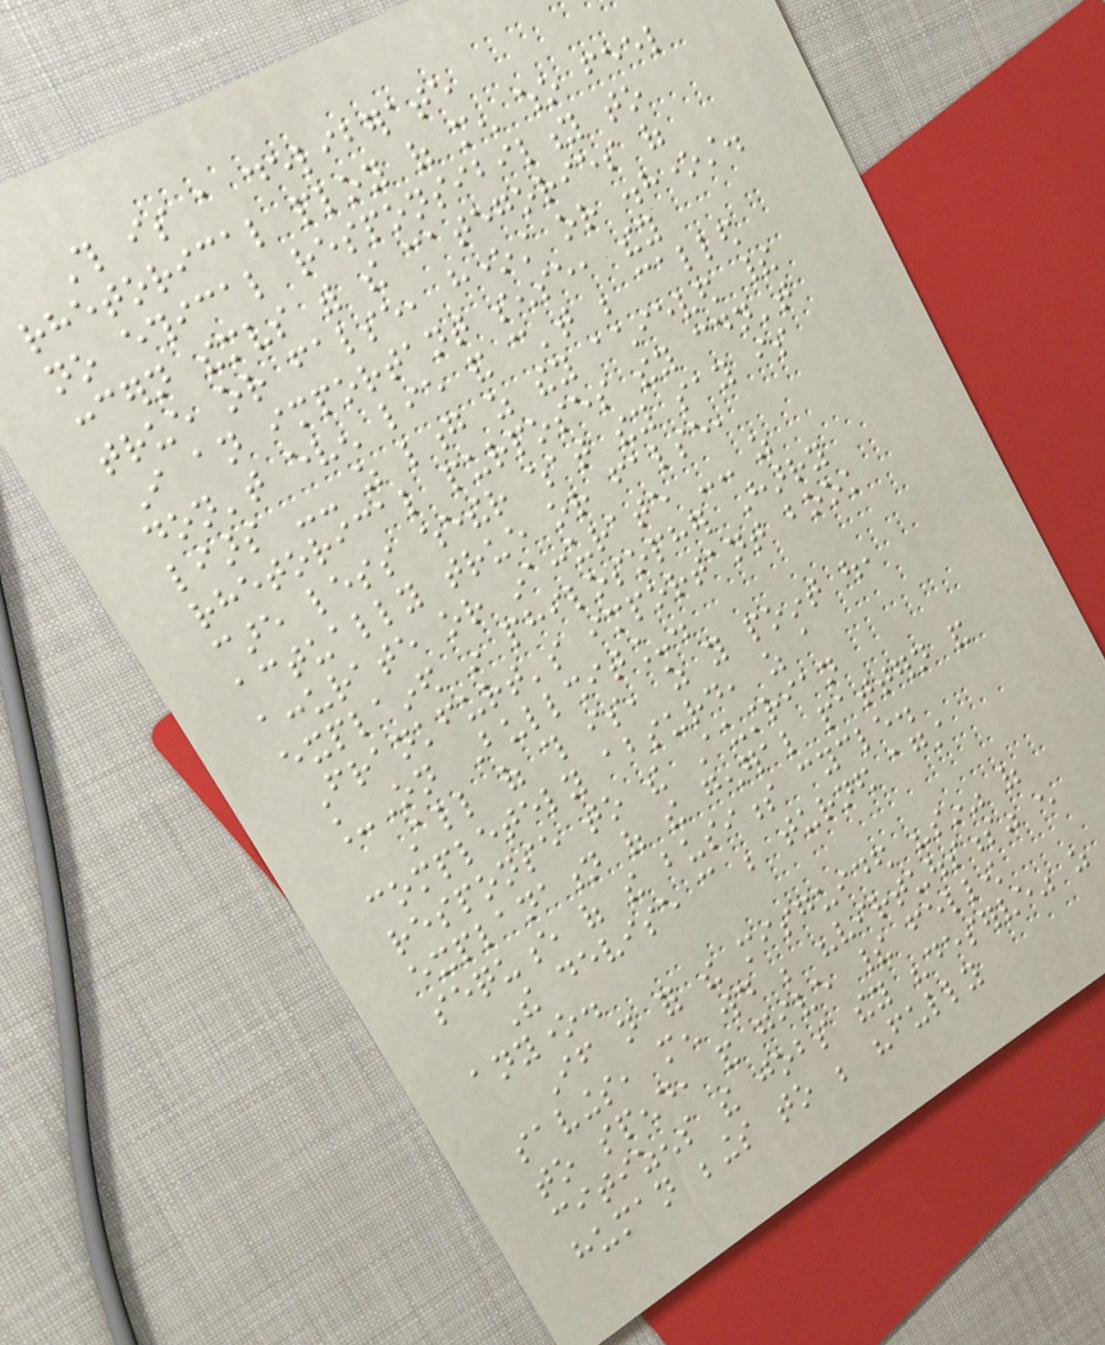This is a deliberate
rhetorical ploy of men who feel
no ethical responsibility to
concern themselves with the categories of
true or false, honest or dishonest.
I an important sense, they
don't even lie and can't be called
liars -- as long as they achieved their
rhetorical purposes they couldn't
care less whether what they say is
actually true or false,
accurate or inaccurate -- as
explained in philosopher Harry
Frankfurt's important book
_On Bullshit_.
All of this is, as you point out,
completely absurd, as a
response to the Austrian
explanation of the general pattern and
sequence of the business cycle.
The devise can be turned against
anyone.
If not for the misguided "sin" of
savings, men would be "virtuousness" enough
to spend, and give their fellow
citizens the jobs they "deserve" as
human beings to be "fully
